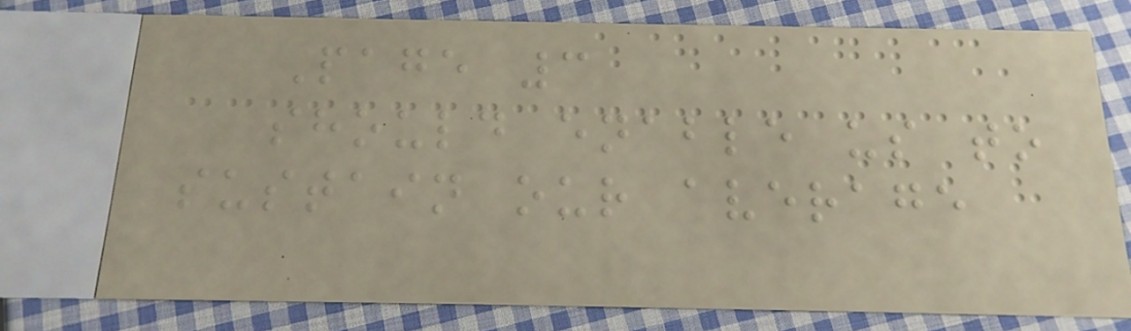Page 3
should enable us to
sustain our average
